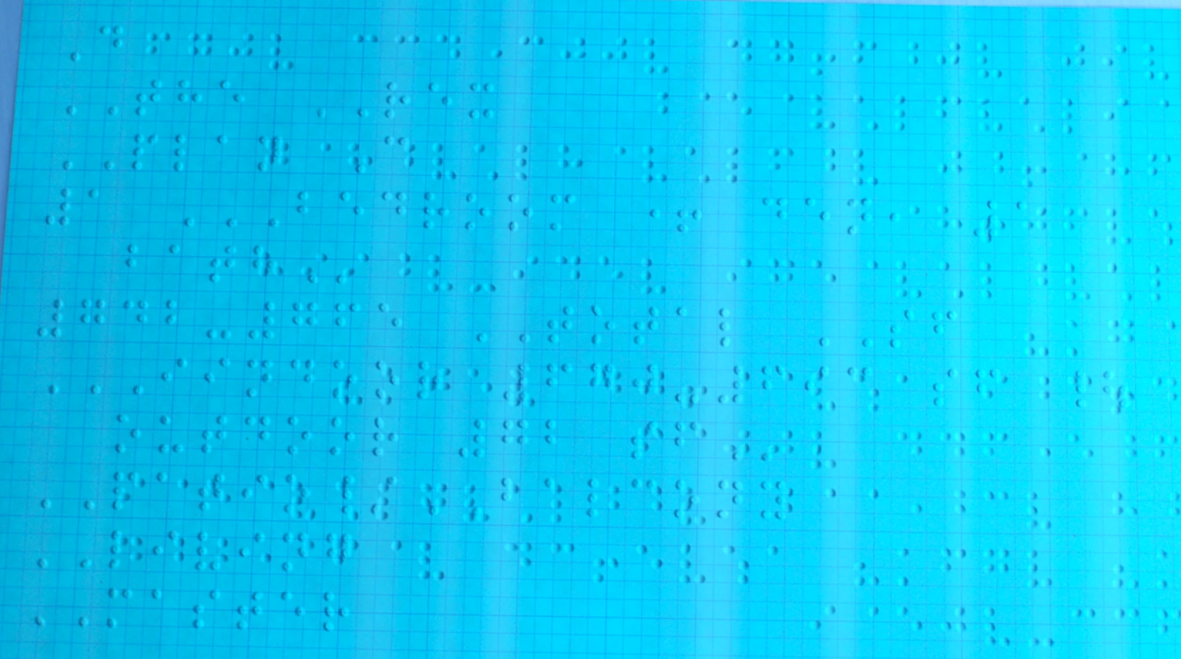D
THE REX
PLAN C
1 BEDROOM + DEN, 1
BATH
742-765 TOTAL SF
IINDOOR 670-693 SF |
OUTDOOR 72 SF
PATIO/BALCONY
LIVING
MASTER
